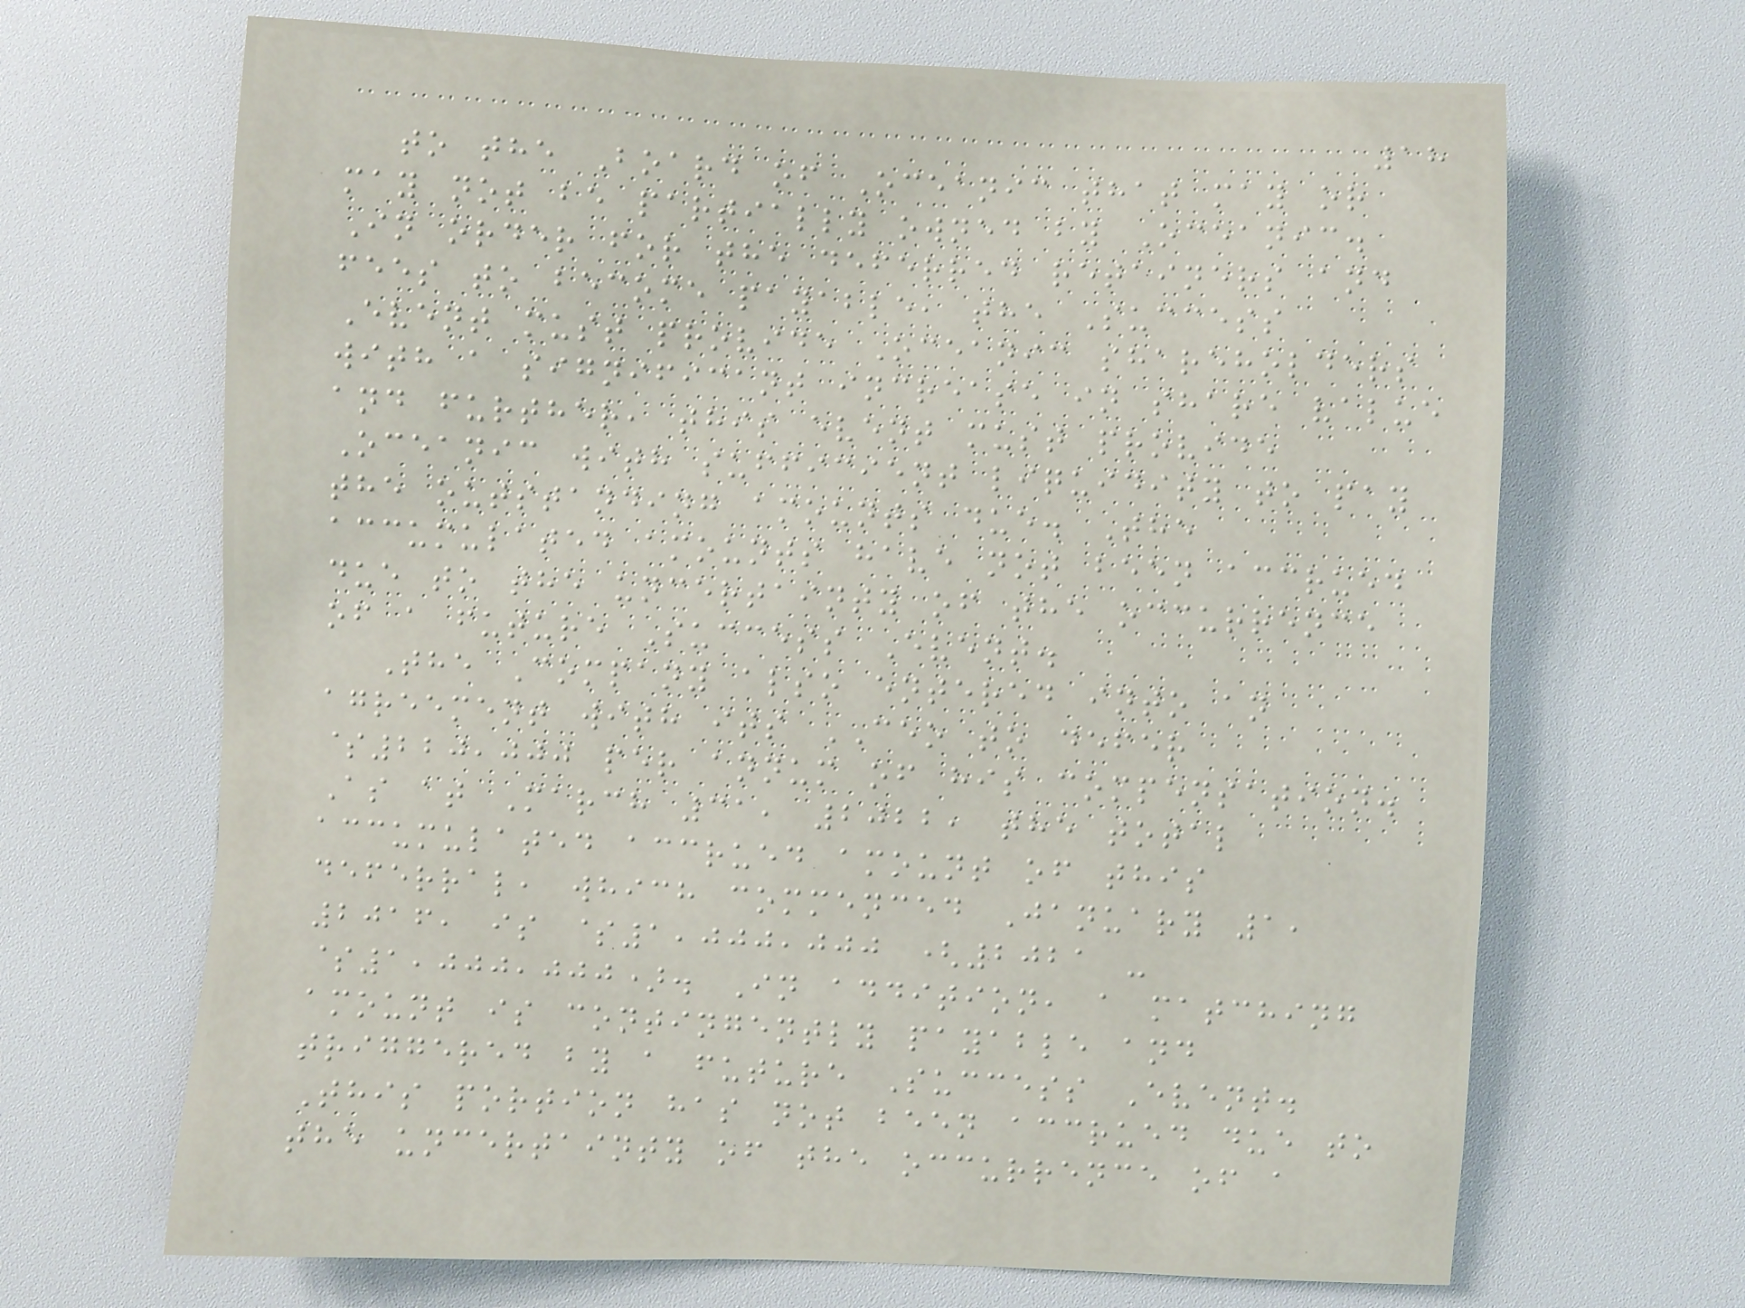18
to the Board of Oceanic that may or
may not be partially owned by Oceanic.
In order for the deferred retainers and
fees to become payable, the Success
Event must provide Oceanic shareholders
with a significant increase in share value
and further, this event must provide
Oceanic with sufficient liquidity to pay
the outstanding amounts due. The
accumulated amounts have not been accrued
due to the uncertainty of the occurrence
of a future Success Event.
The Company also entered into an
agreement with its CEO to defer
$220,000 per annum of his compensation.
As at March 31, 2022, the total
accumulated accrued amount of this
deferral, which commenced January 1,
2016, is $1,000,000 (2021 -
$1,000,000). In addition, a matching
amount is contingently payable and
triggered by a future Success Event.
This portion has not been accrued due to
the uncertainty of the occurrence of a
